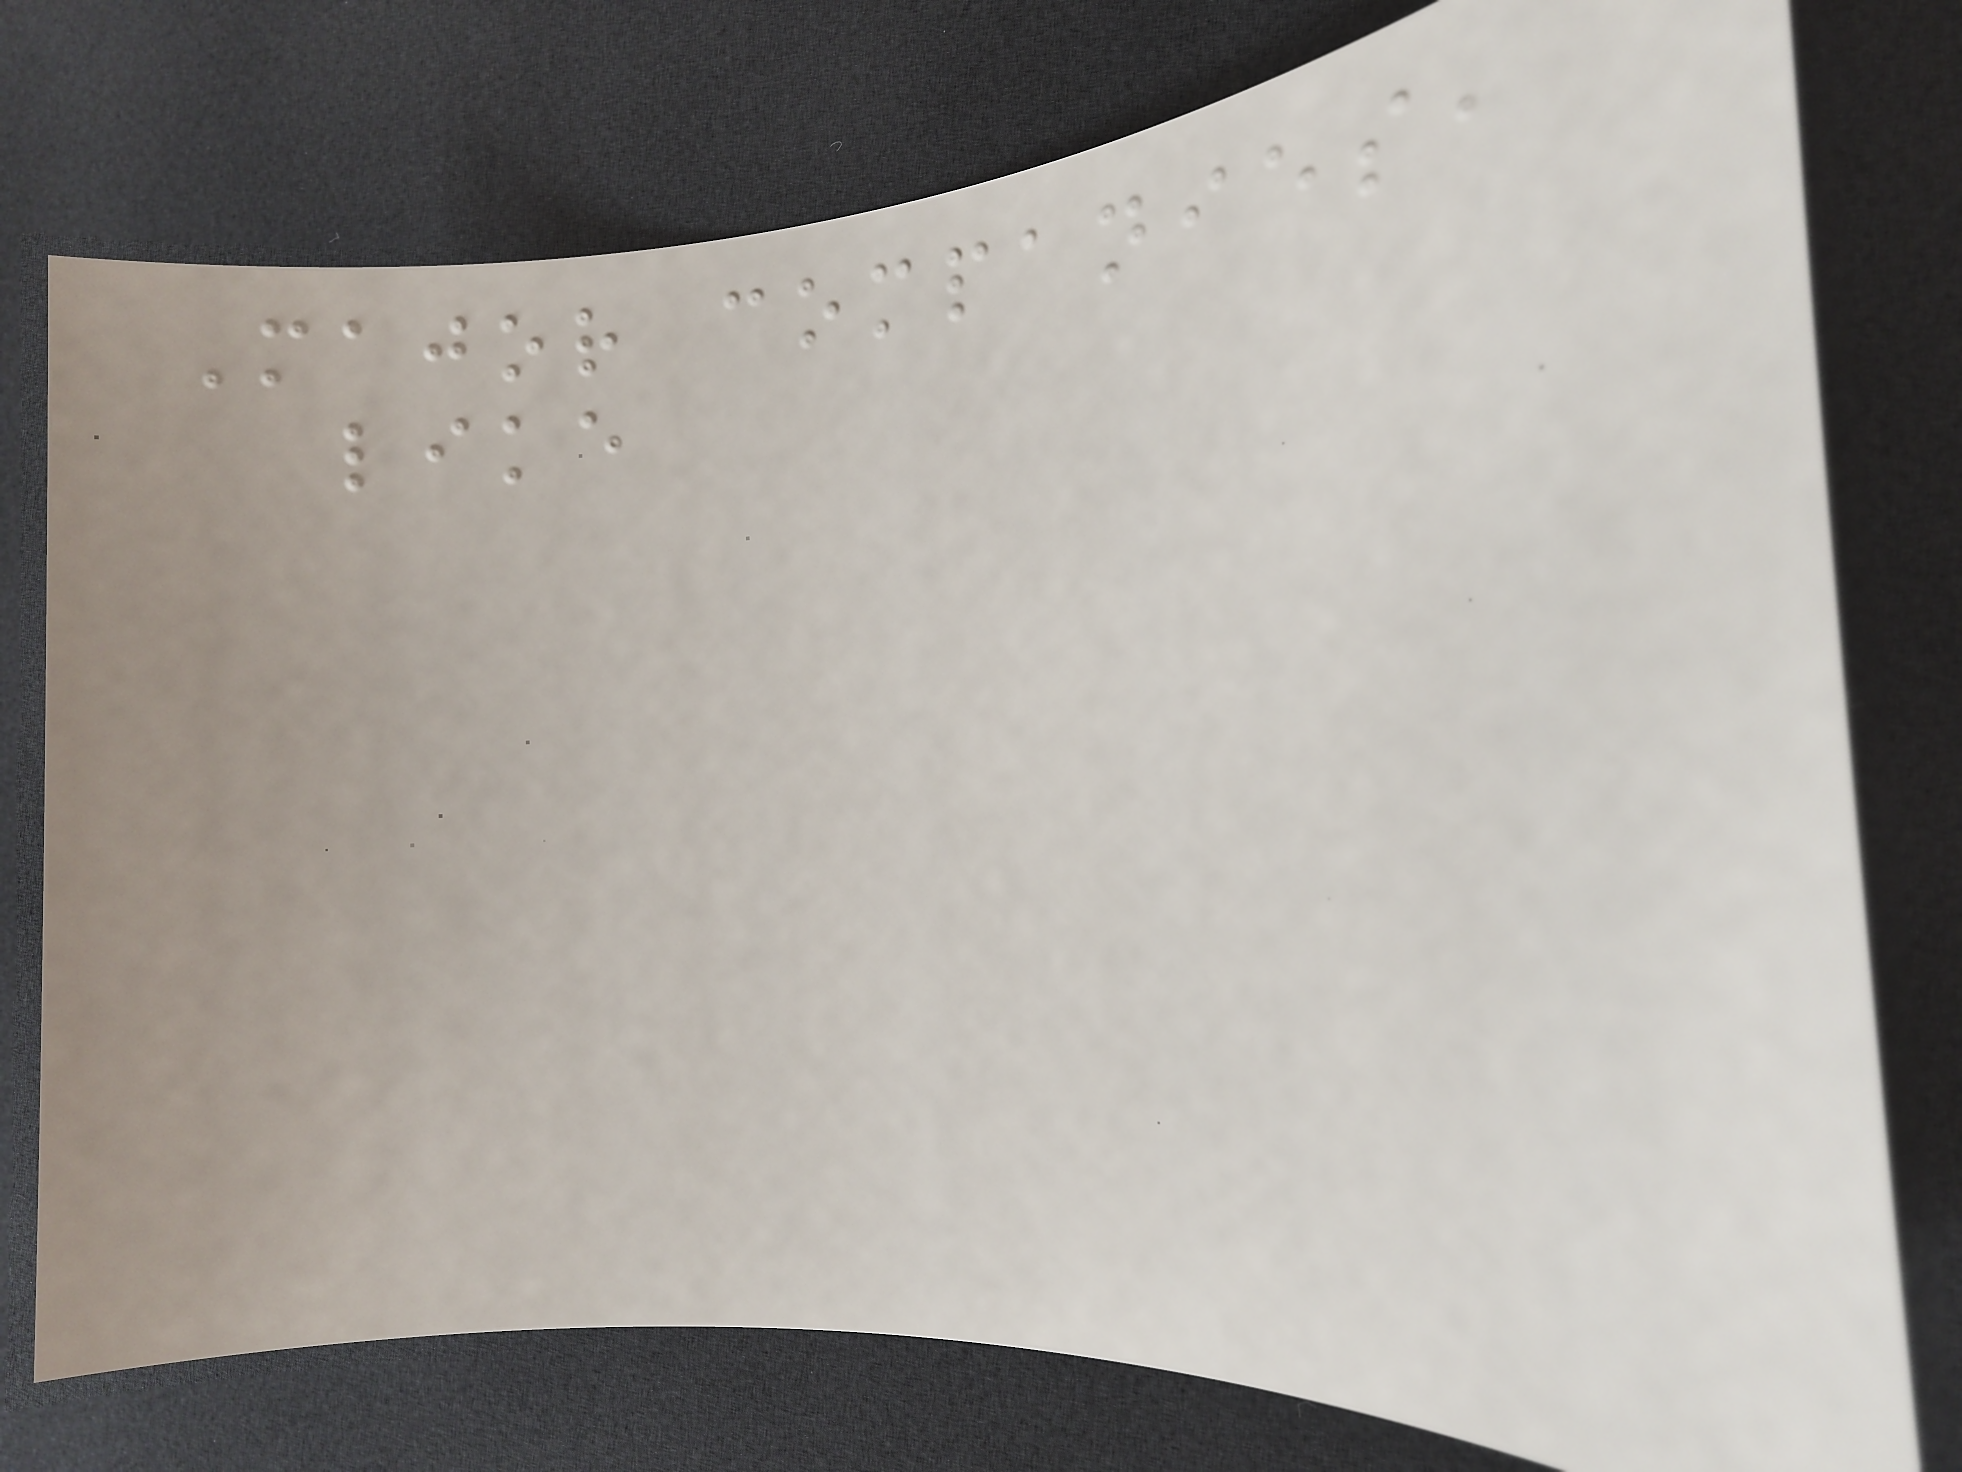Major companies,
like
